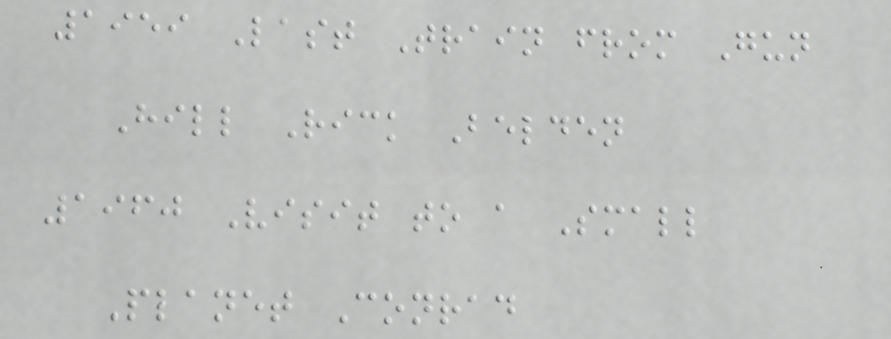1959 Last Train from Gun
Hill Rick Belden
1960 Visit to a Small
Planet Conrad
